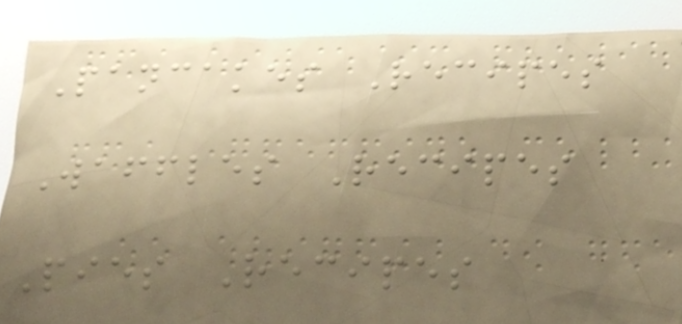Pancakes Recipes
Waffles Recipes
Pies Recipes
